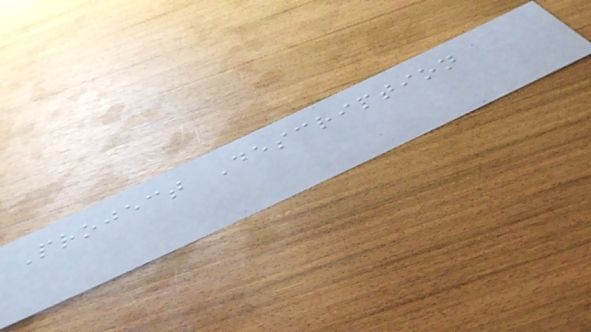Project Description
